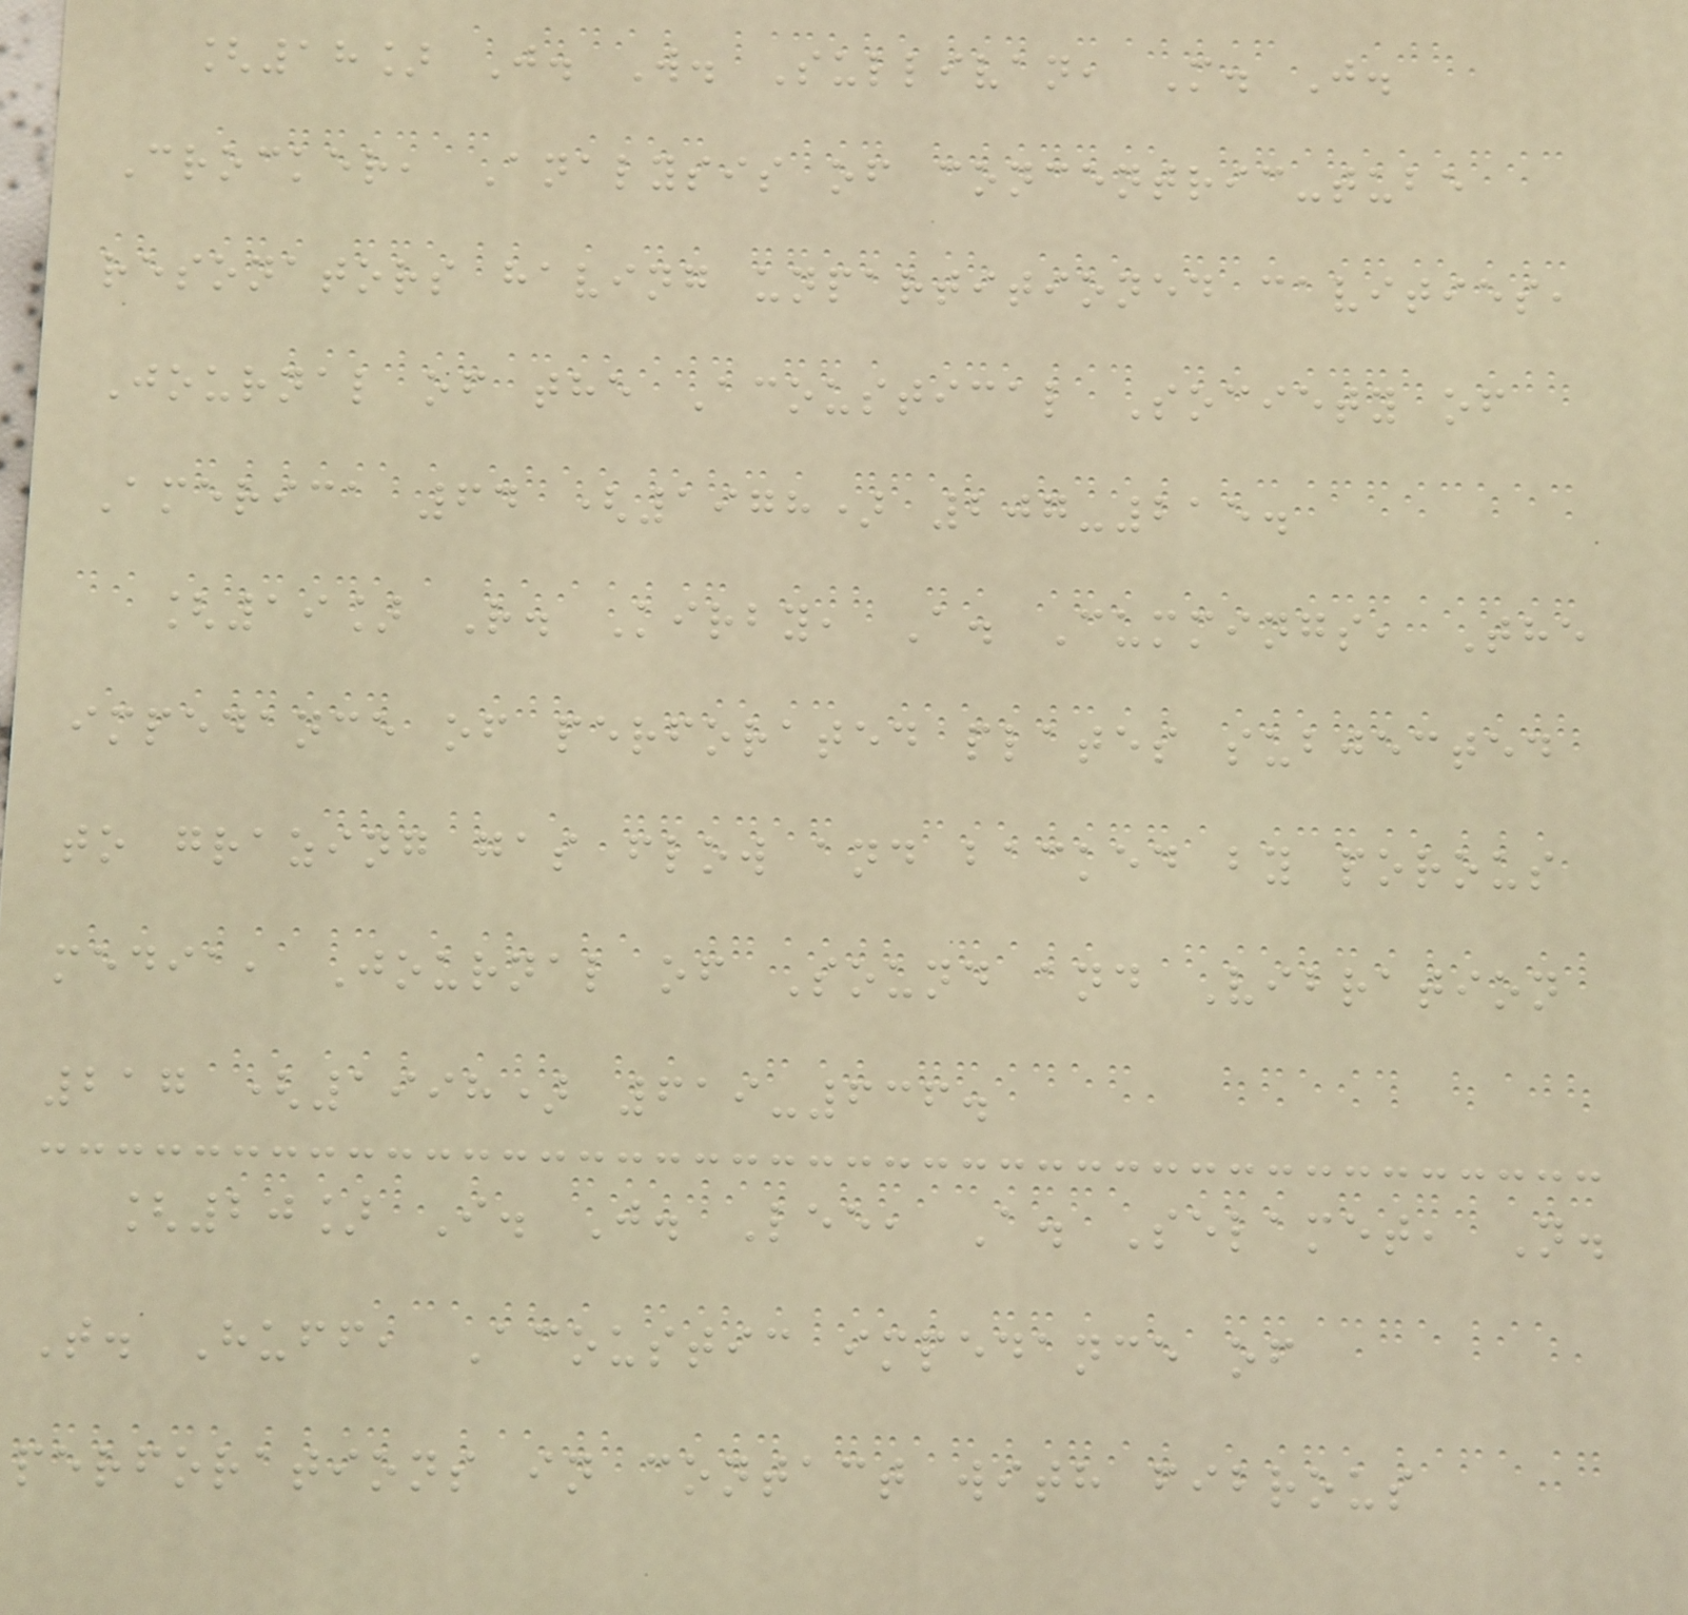[18] J. W. Sullivan, M. J.
Crocker, Analysis of concentric-tube
resonators having unpartitioned cavities,
Journal of the Acoustical Society of
America 64 (1978) 207-215.
[19] R. Kirby, A. Cummings, The
impedance of perforated plates subjected
to grazing gas flow and backed by porous
media, Journal of Sound and Vibration
217 (1998) 619-636.
[20] I. J. Lee, A. Selamet, N.
T. Huff, Acoustic impedance of
perforations in contact with fibrous
